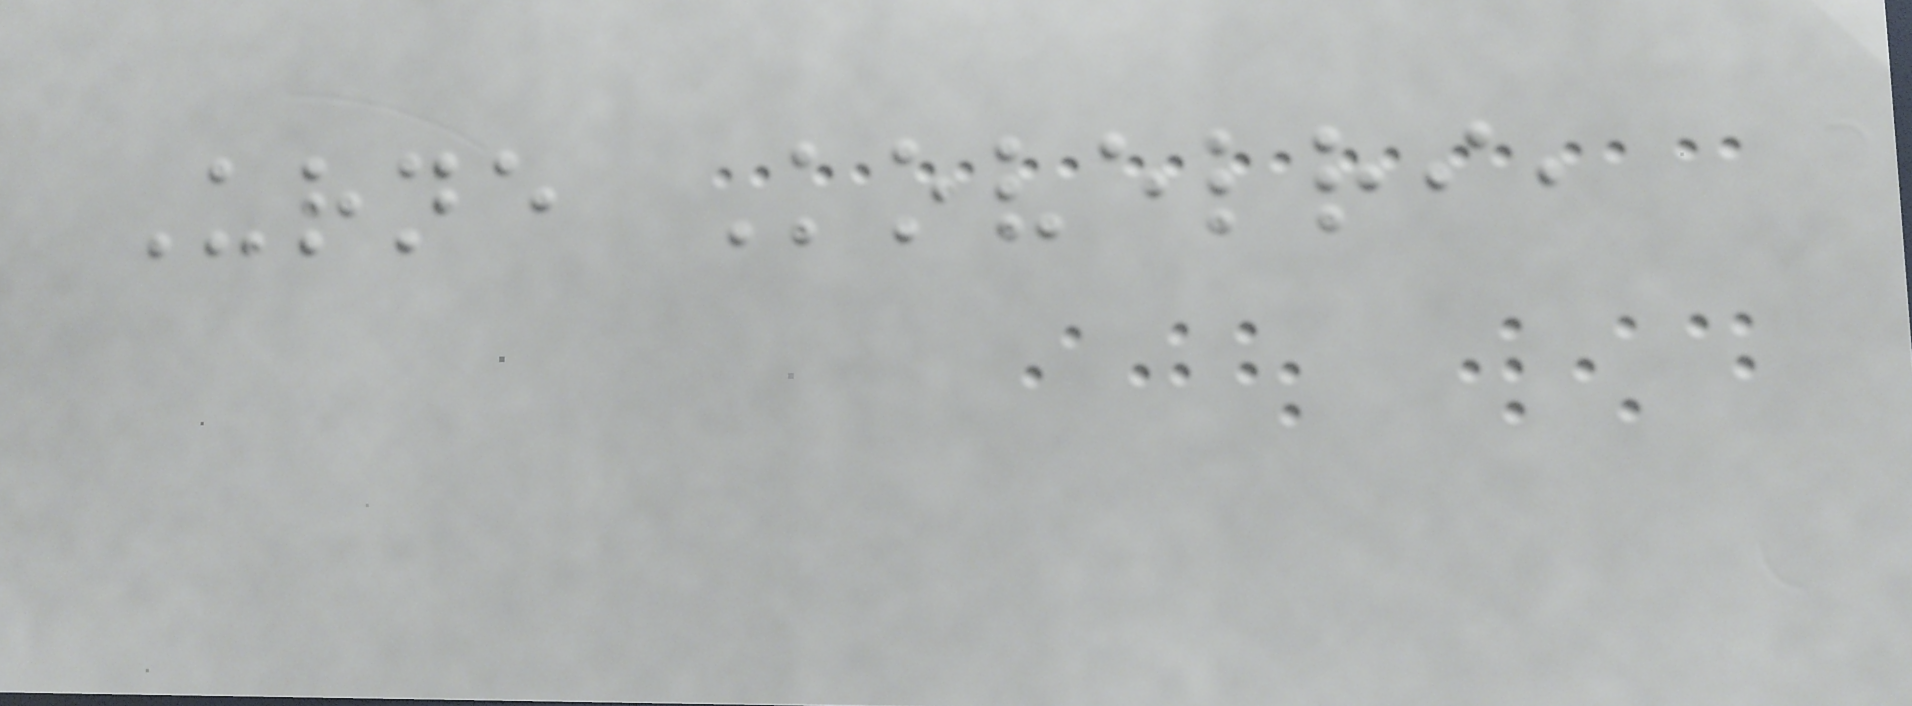Urne Kovelri,
